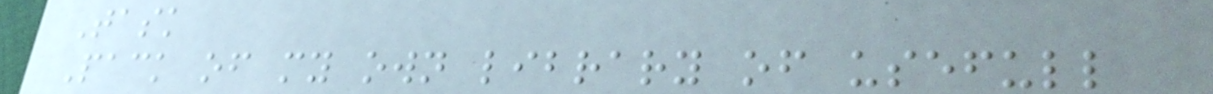Task
Pack of my own library of usefull
